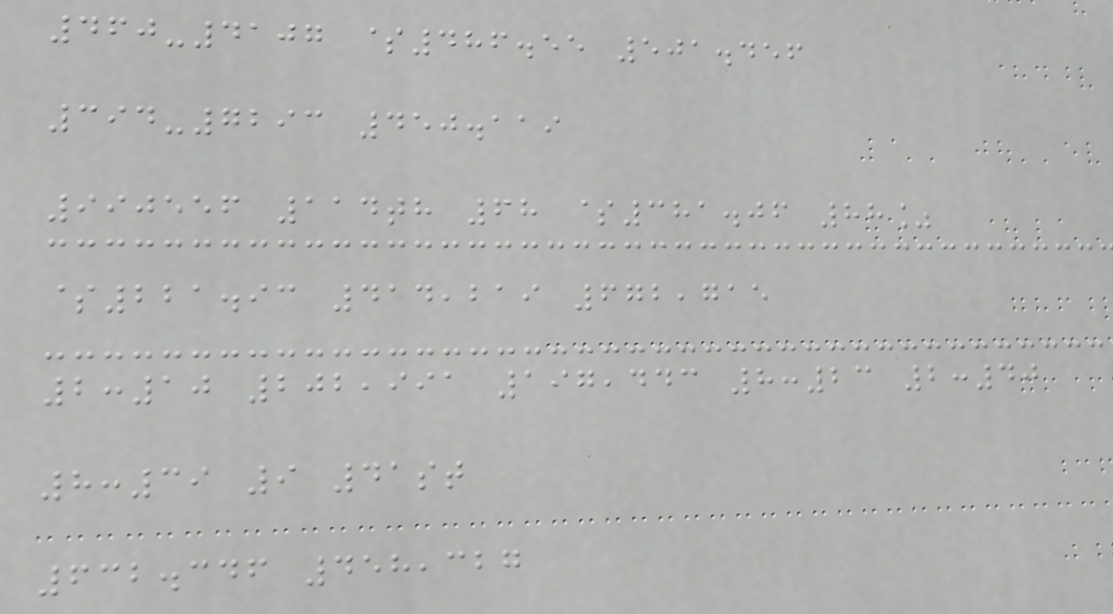460-4107 $486.55 501.456
394-7293 450.119
990556 114th 68 $381.06 88%
$221.93 414,219 672,715
2:10 202,991 197,443 8:23 2:40
8:39 9 41st
632.346 458,327
